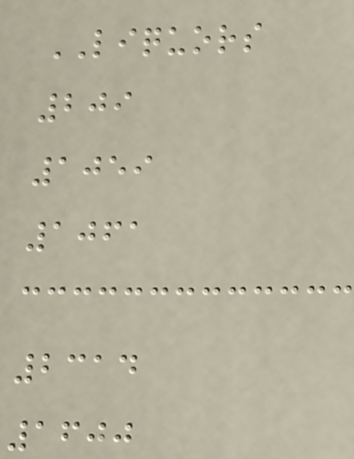LIQUORS
209
1059
1061
2314
1600
